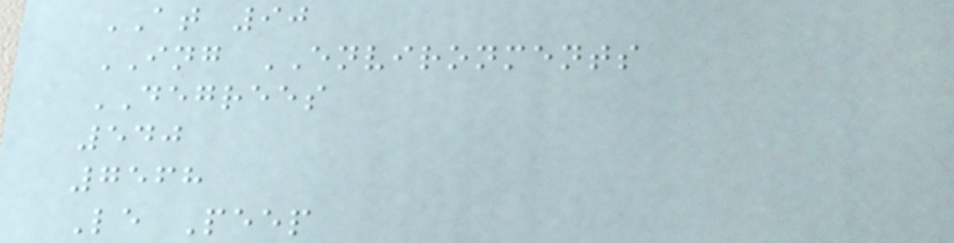AT 90
ING ENVIRONMENTS
DEGREES
540
7568
Le Peep
